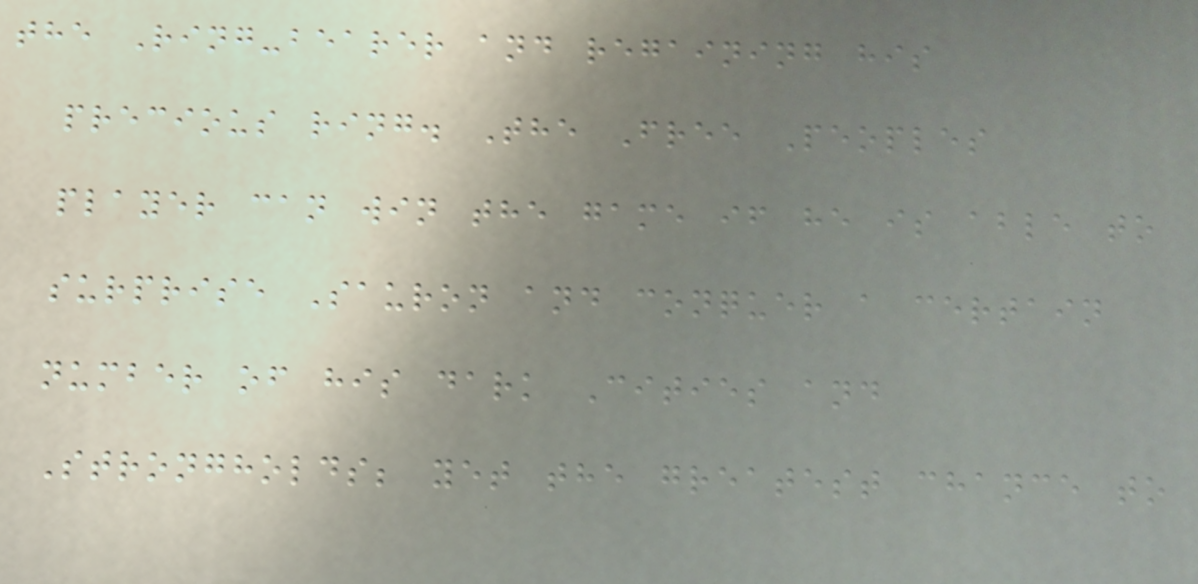the Ring-bearer and regaining his
precious ring. The Free Peoples
player can win the game if he is able to
surprise Sauron and conquer a certain
number of his dark Cities and
Strongholds; yet the greatest chance to
